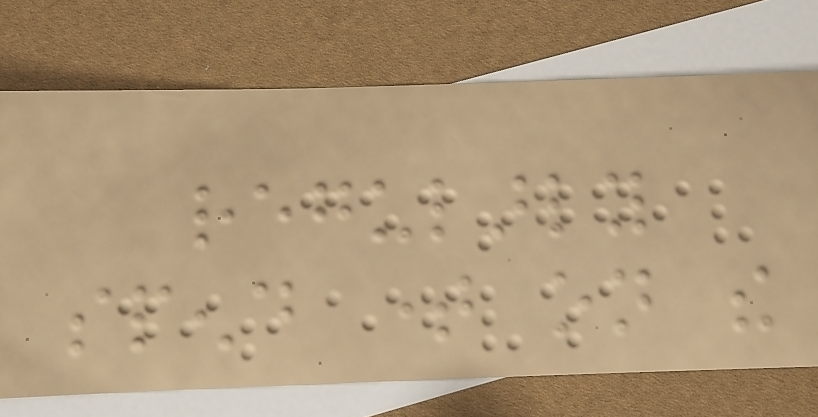regularly
spend time on the
